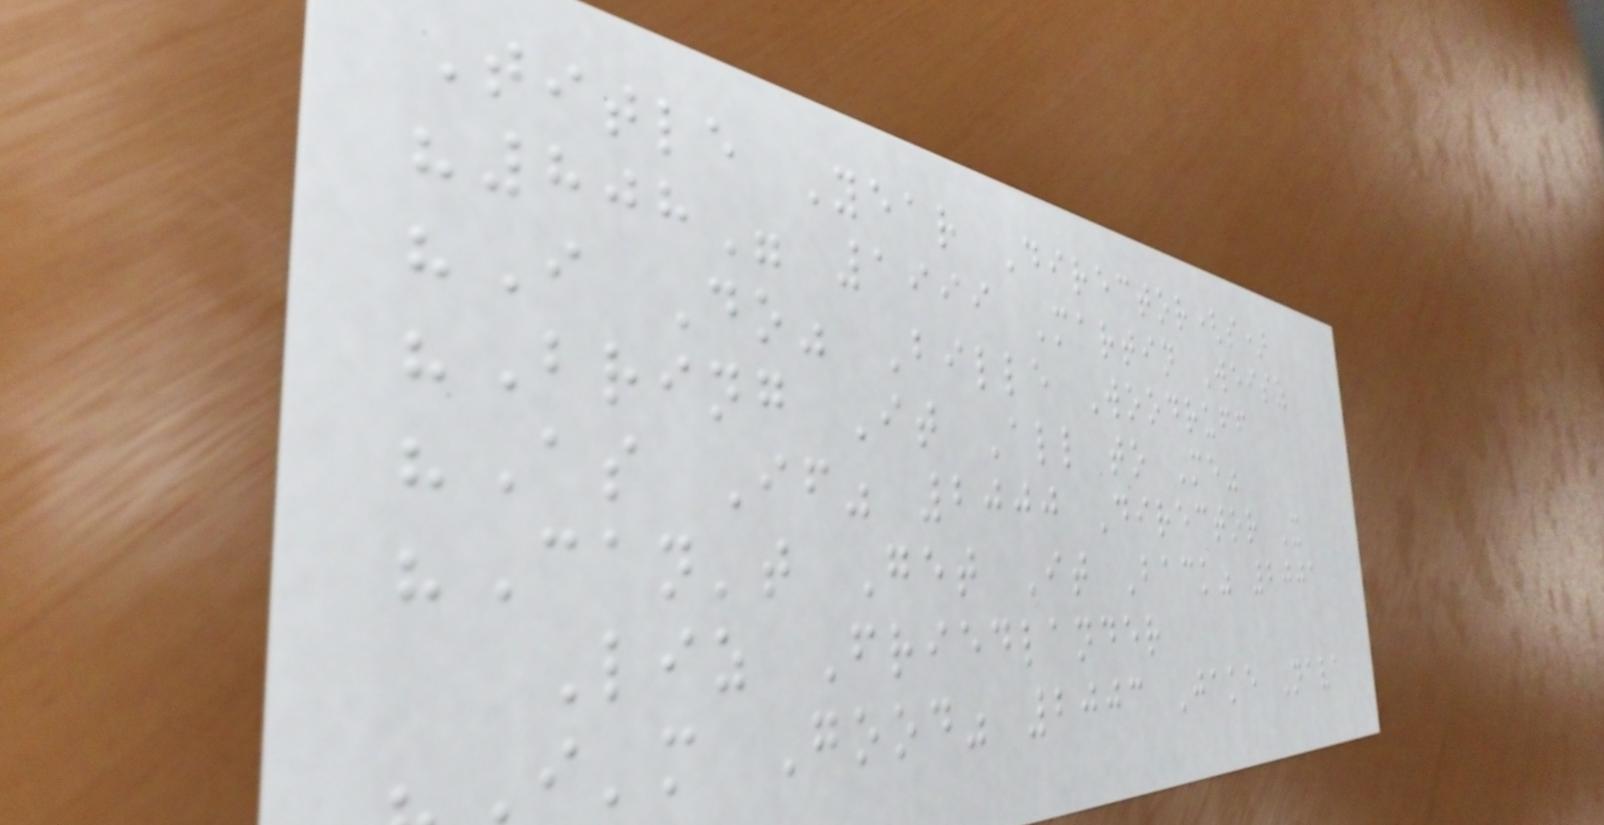Title Year Director(s)
"808" 1999 Martin Weisz
"I Do" Bille Woodruff
"Bring It All to Me"
"As If" 2000 Director X
"Can't Get It Back" 2001
Liz Friedlander
"I'm Good" 2003 Jake Nava
